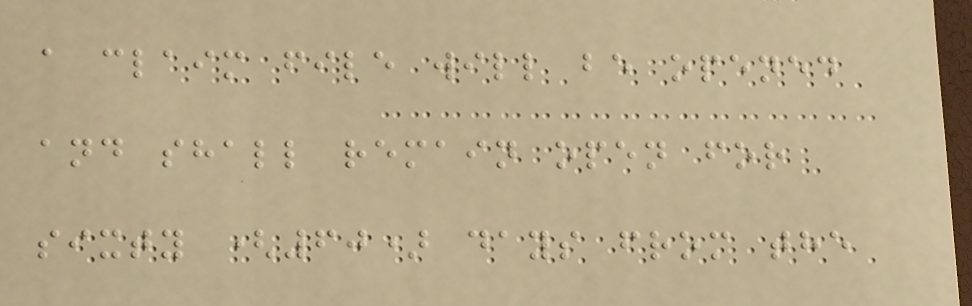a claim file will be opened
and shall remain open for
sixty (60) days from the
